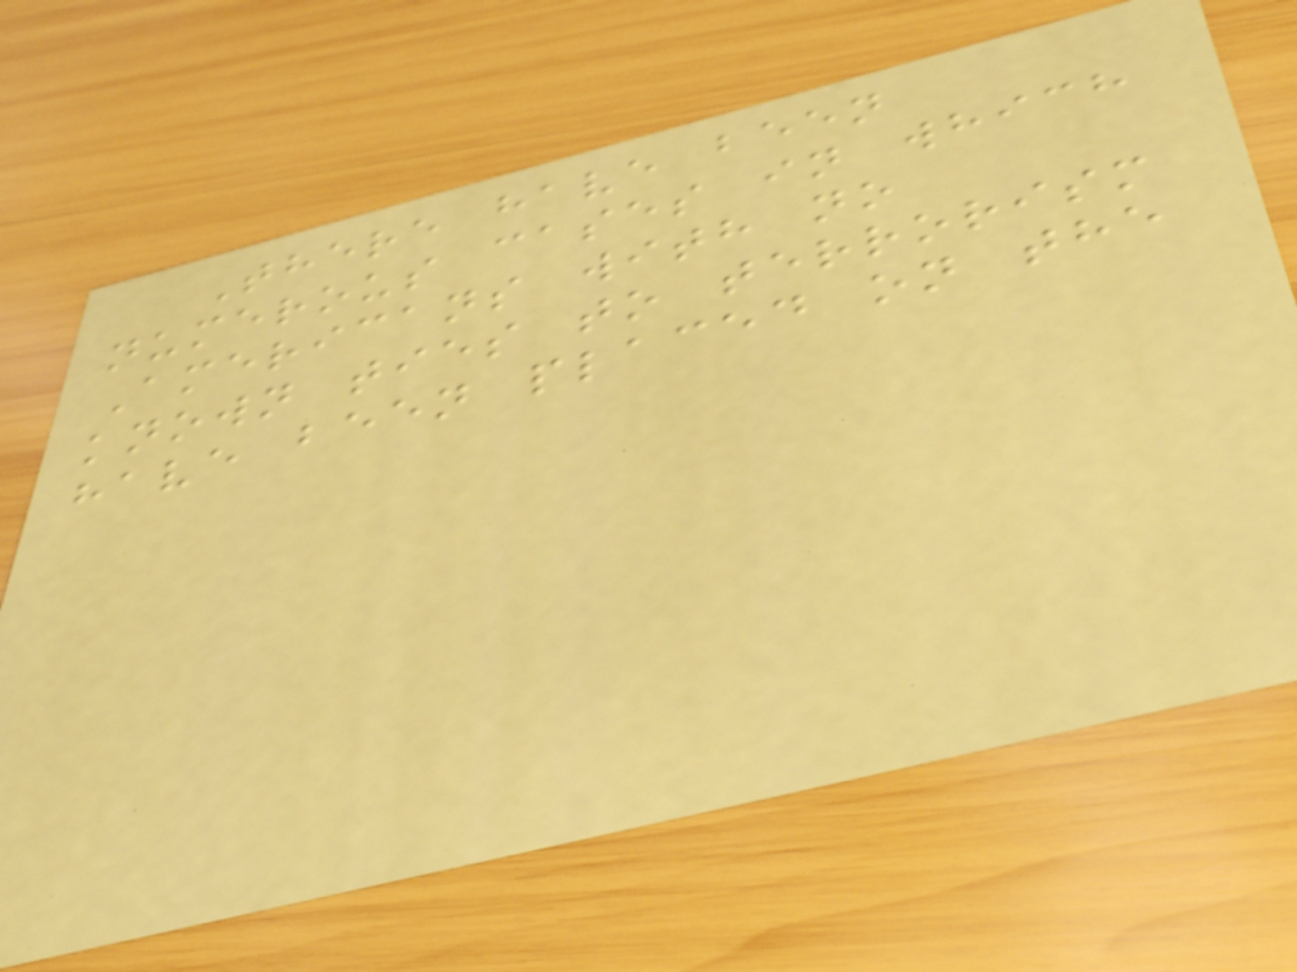There have been
numerous cases in which
Americans with no
known ties to terrorism
have been placed on the
